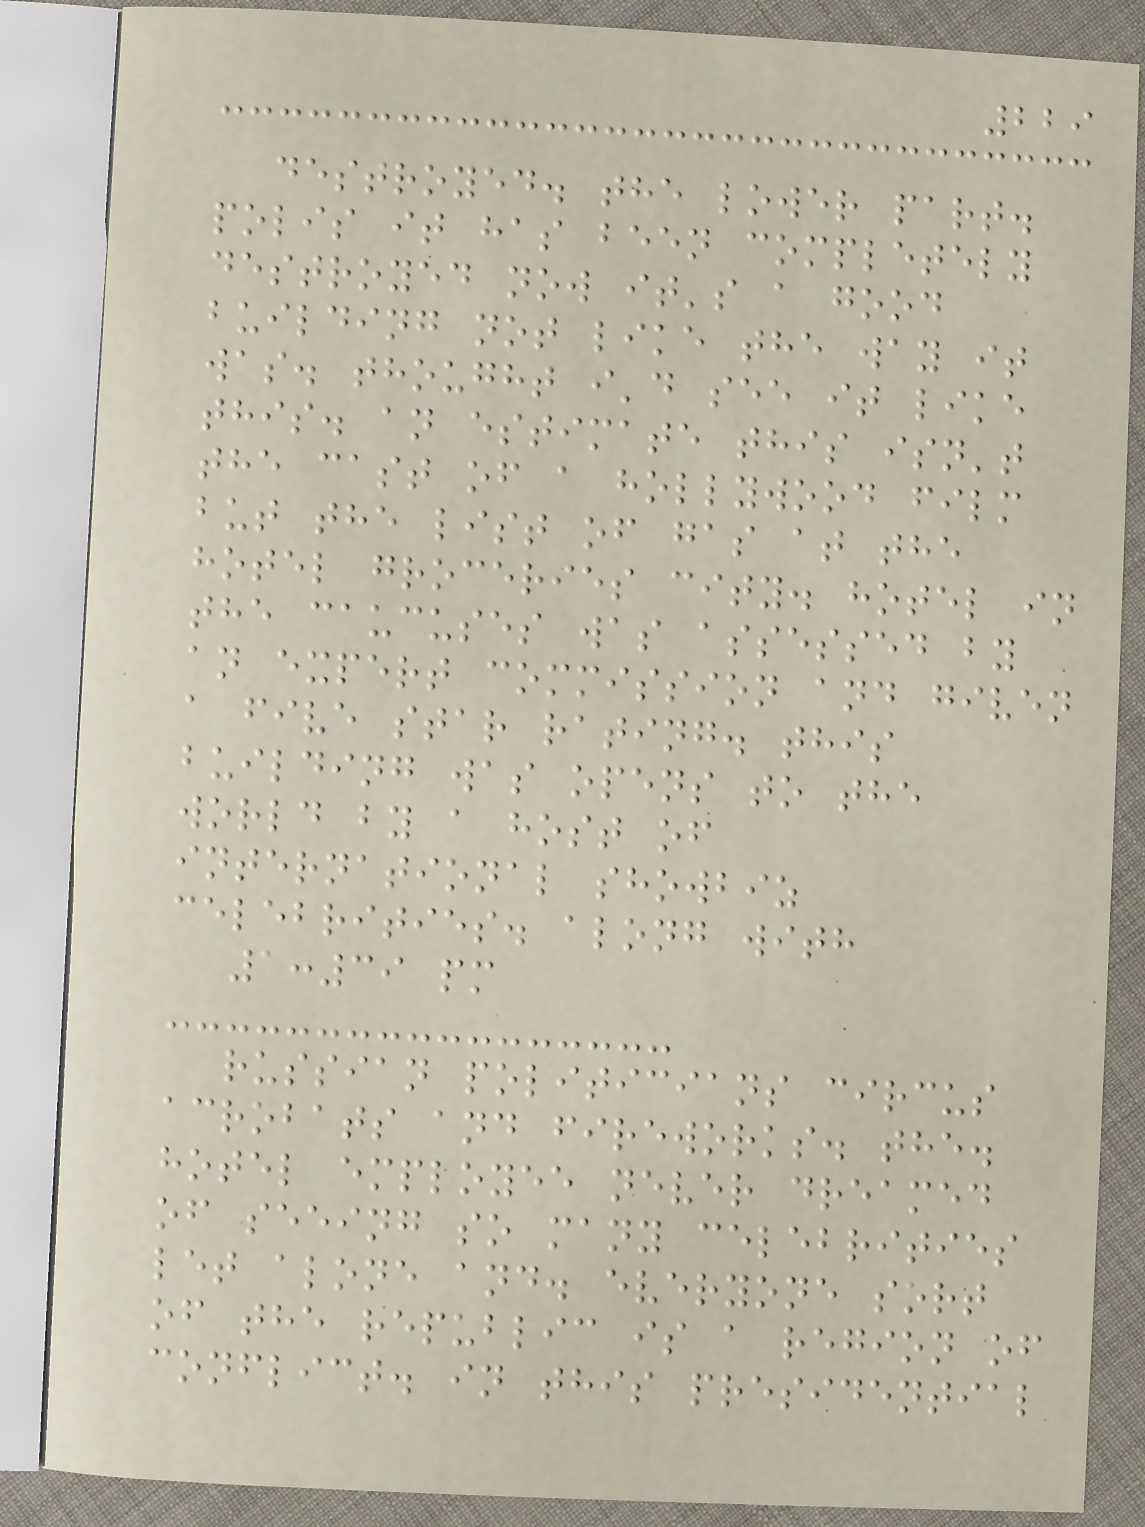229
destroyed. the lower part.
polis it has been completely
destroyed now it's a good
building not like the way it
was. thought i'd see it like
this. an estimate this isn't
the cast of a hollywood film
but the list of gas at the
hotel groceries city. hotel in
the caucuses was assessed by
an expert commission and given
a five star rating. this
building was opens to the
world by a host of
international showbiz
celebrities. along with
1:39 pm
russian politicians circus
acrobats and fireworks. the.
hotel employee never dreamed
of seeing so many celebrities
let alone and. everyone sort
of the republic is a region of
conflict. in this presidential
